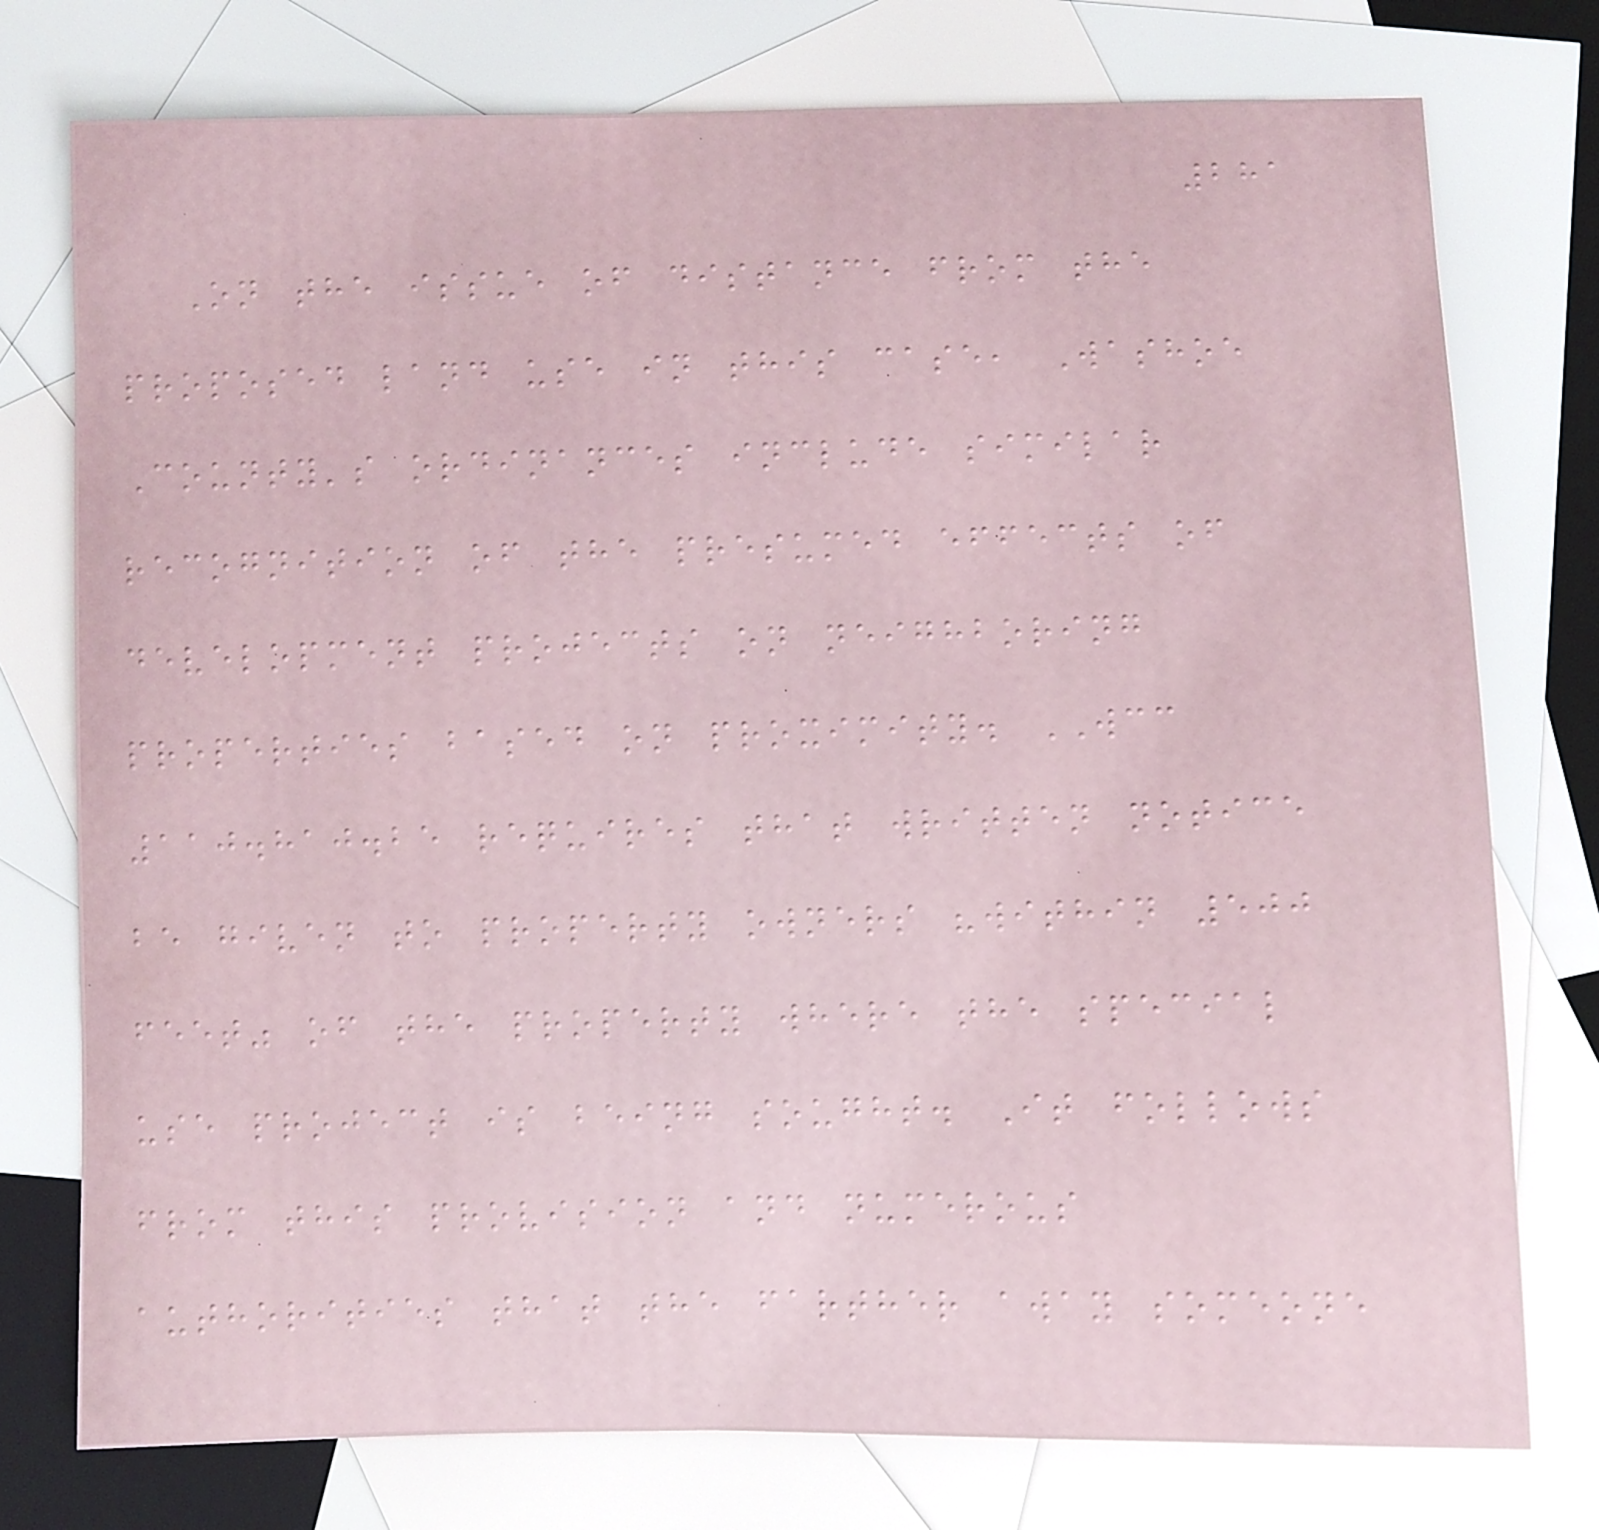281
On the issue of distance from the
proposed land use in this case, Washoe
County's ordinances include similar
recognition of the presumed effects of
development projects on neighboring
properties based on proximity. WCC
110.810.25 requires that written notice
be given to property owners "within 500
feet" of the property where the special
use project is being sought. It follows
from this provision and numerous
authorities that the farther away someone
